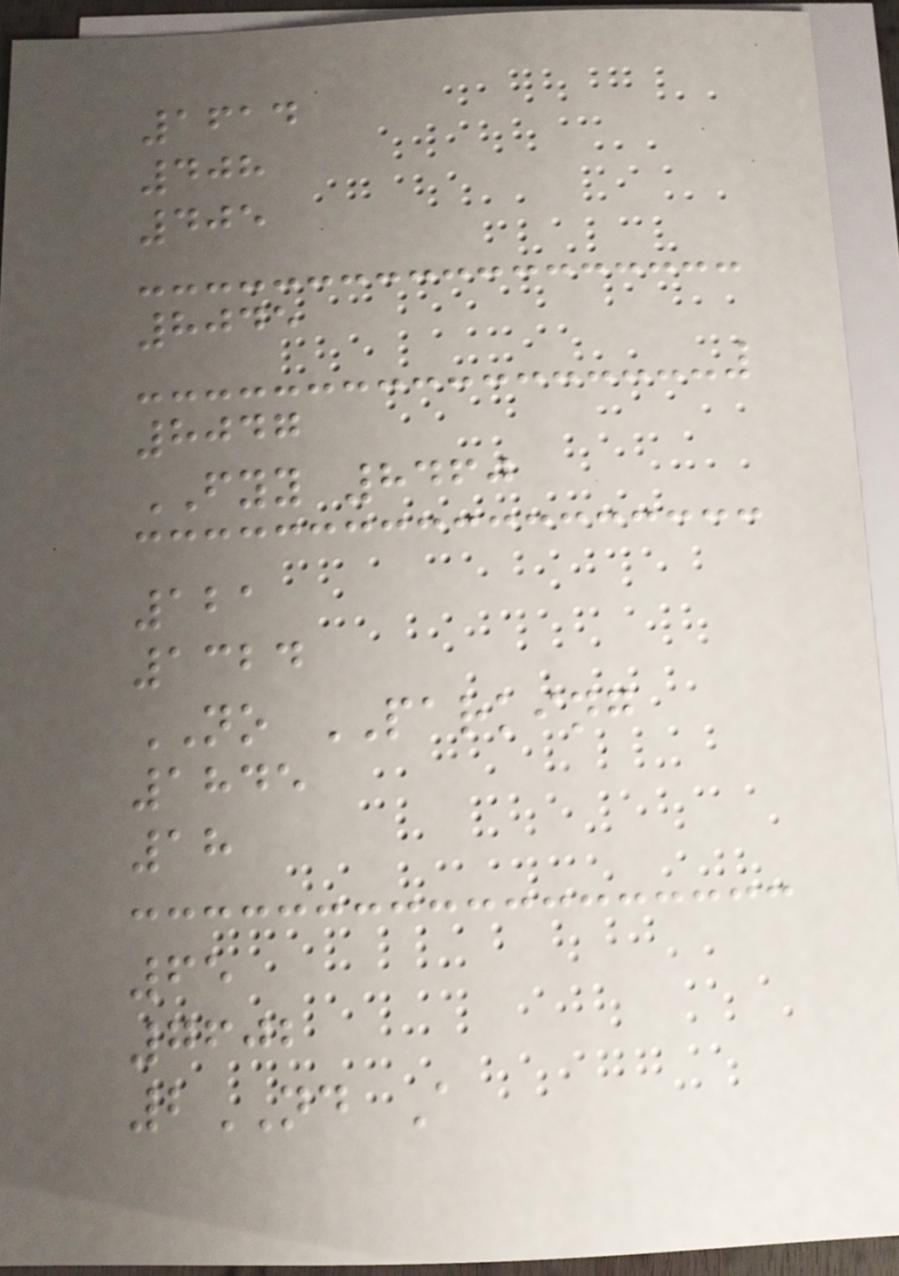1614
408
405
8045
8047
FYY 8460
121
1324
NO PARKING
1845
18
65
7602
2ND A
